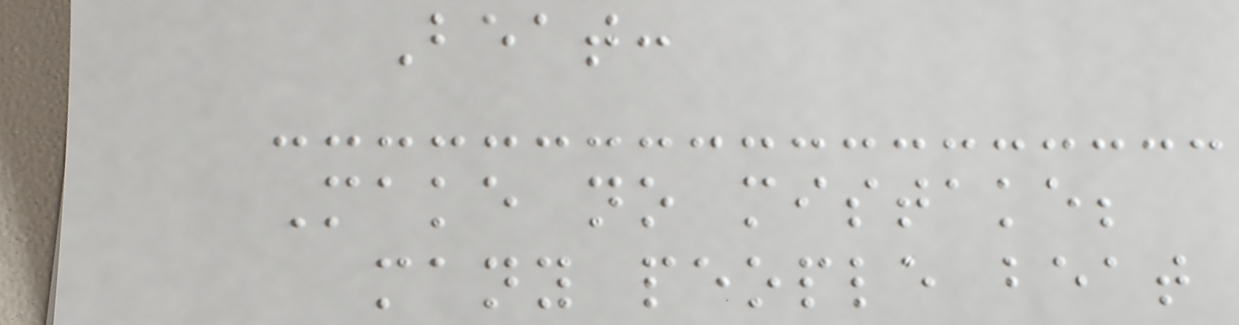Beat:
Make no mistake;
many people beat
